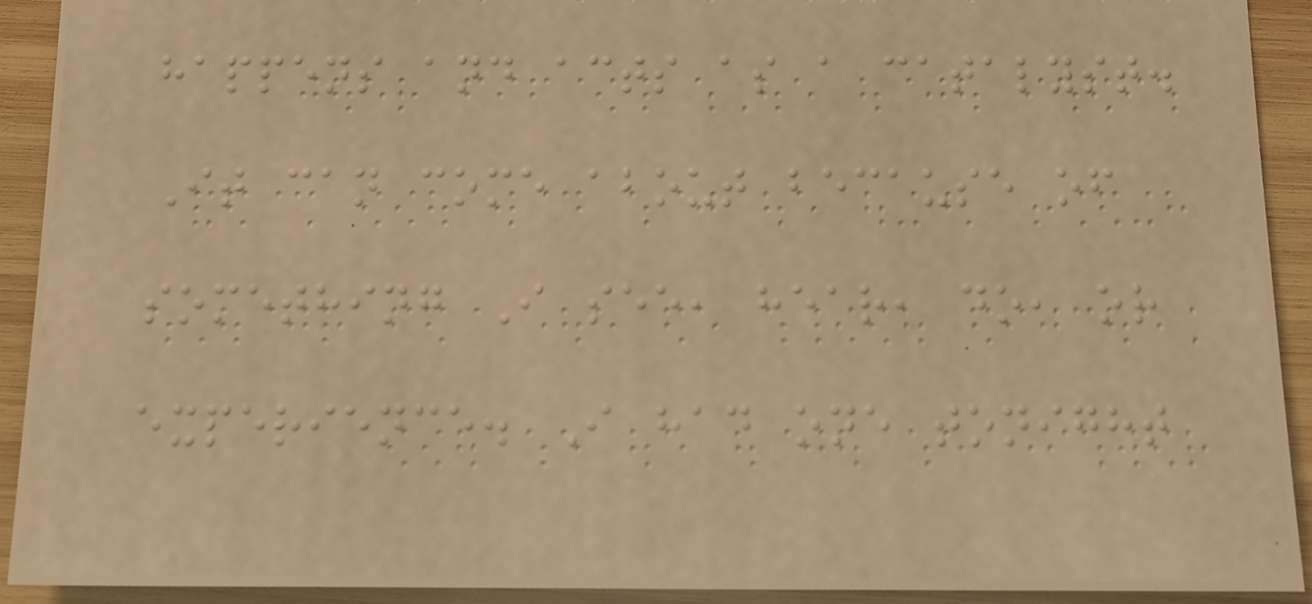happens and acts as a catalyst.
It can come about because of
something I see, hear, do, or
experience. I had one tonight
